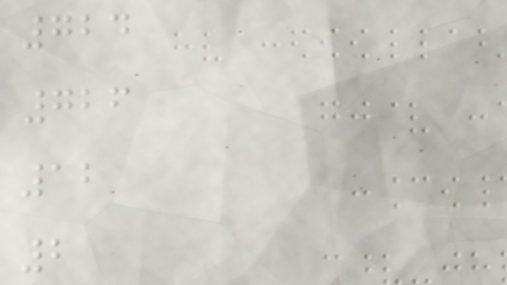724
726
12
2
